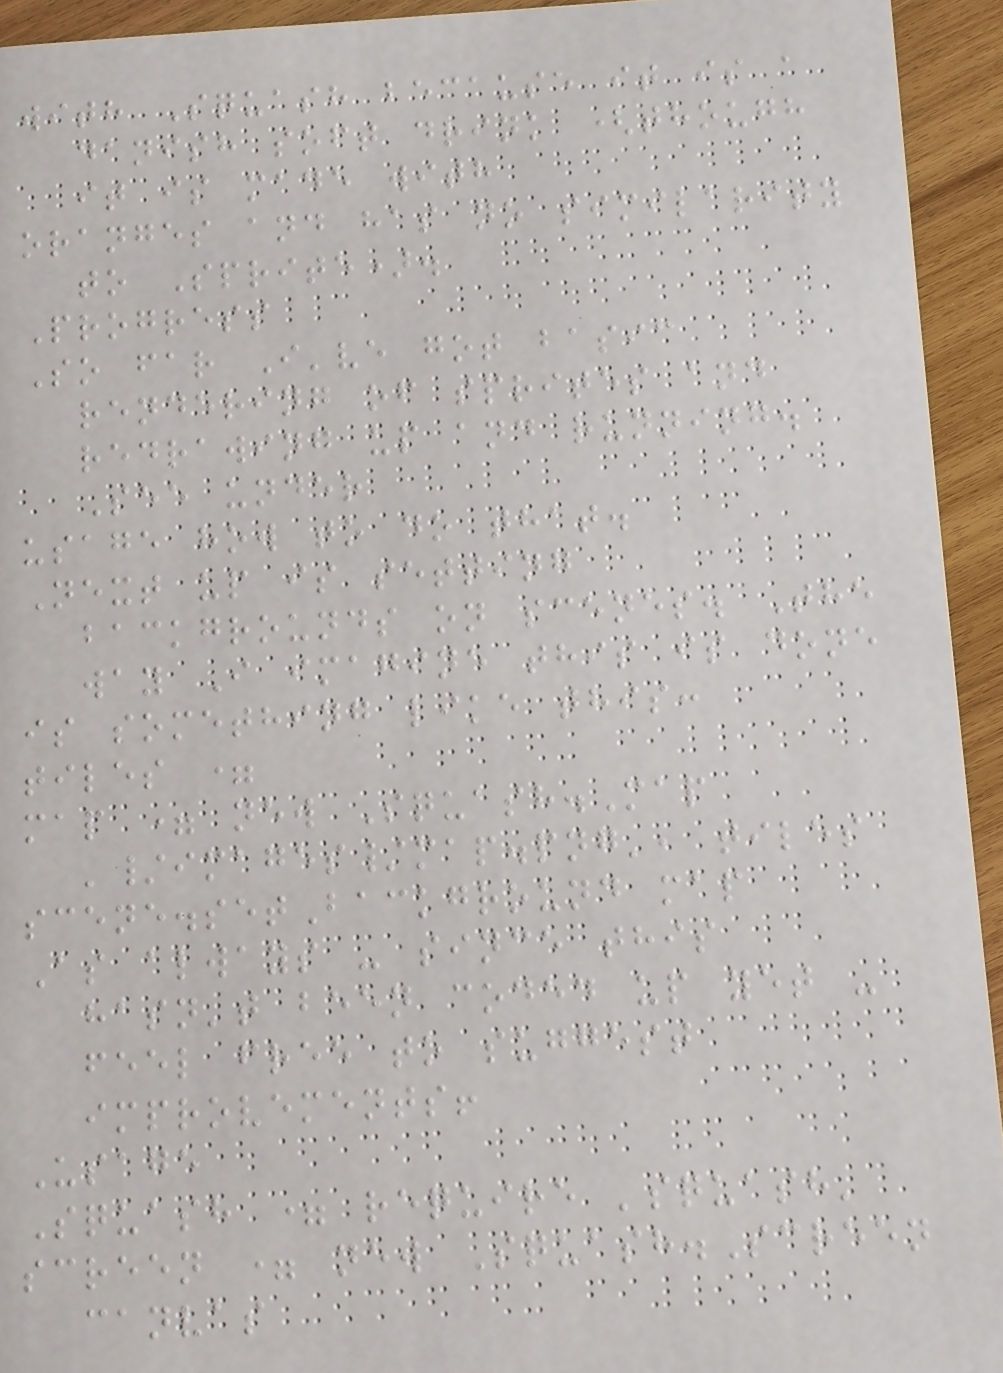with Squash because it is a
danish soft drink (though
it is made with
oranges and has no similarity
to Sprite).
Progress
So far I've got basic
rendering of sprites and
redrawing up and running.
See under
usage how to do that.
Next up is setting
backgrounds on scenes. The
way I imagine this is done
is something like this:
tiles =
map = new Squash.Map
'/images/map.png', tiles
scene.setBackground map
As always - since this
hasn't been coded up yet -
feel free to suggest
improvements!
Usage
Squash = require 'squash'
screen = new Squash.Screen
canvas
